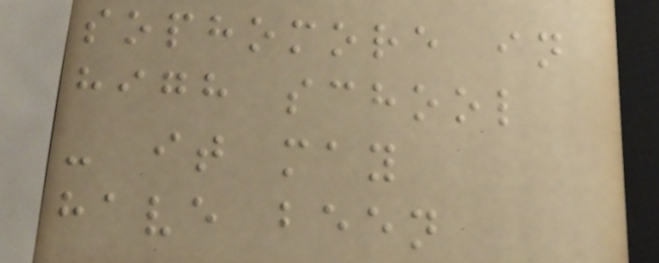sophomore in
high school
- it may
have been
